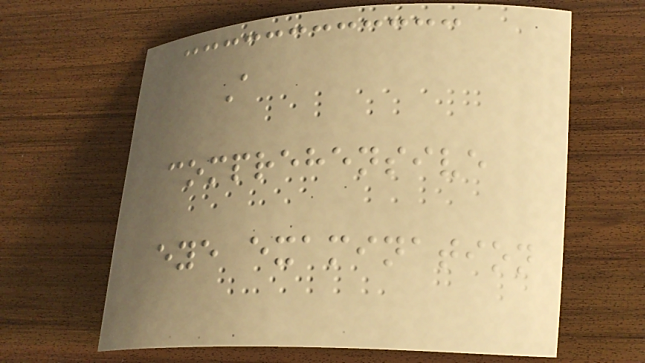A
comprehensive
eye examination
